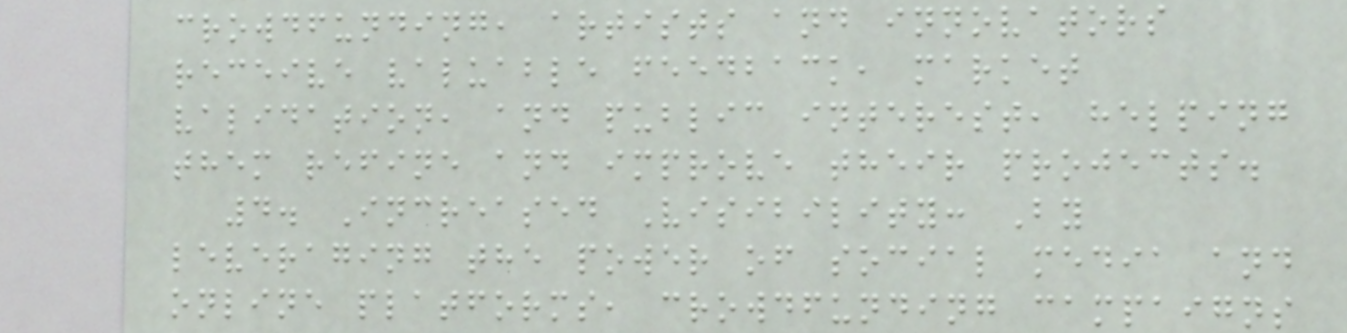crowdfunding, artists and innovators
receive valuable feedback, market
validation, and public interest, helping
them refine and improve their projects.
4. Increased Visibility: By
leveraging the power of social media and
online platforms, crowdfunding campaigns
